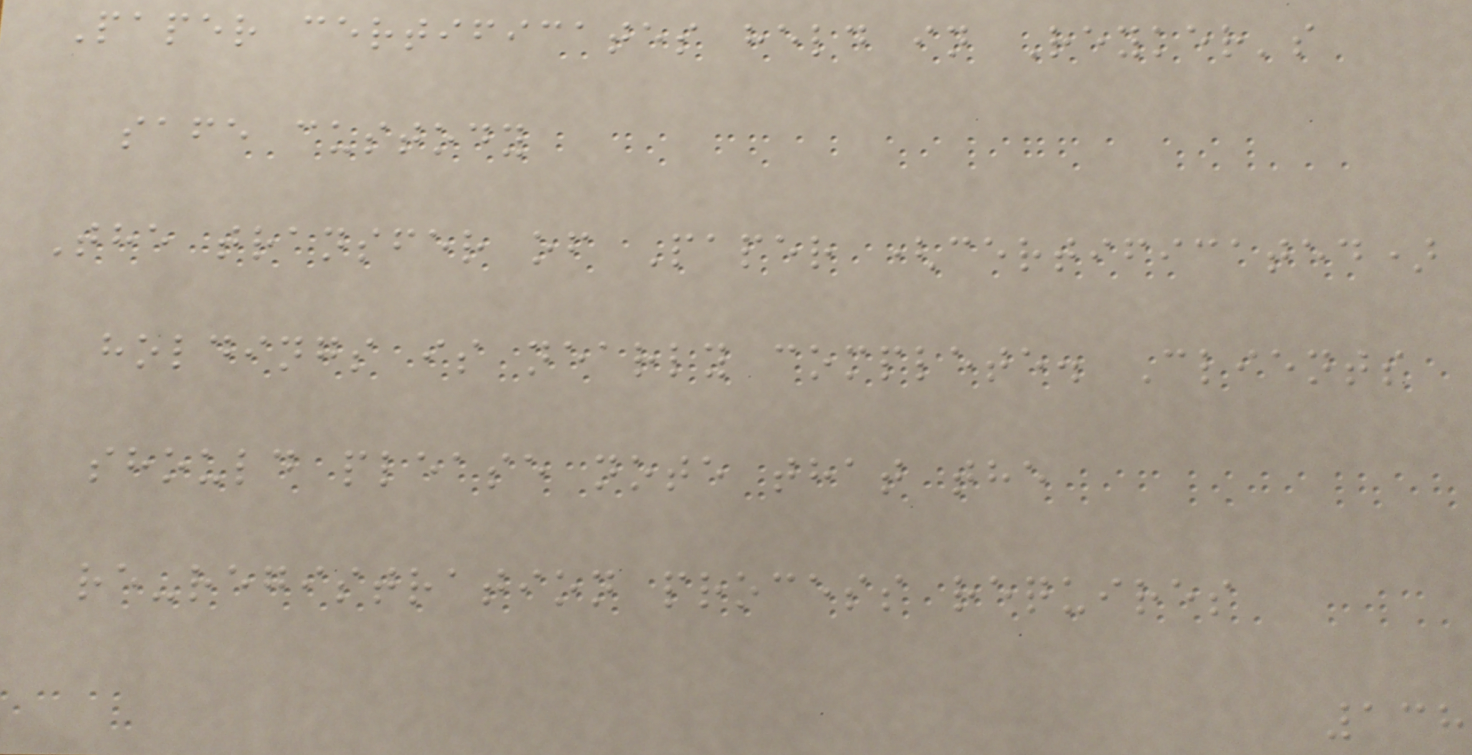Paper certificates held in Reyker's
safe custody
The transfer of Paper (certificated)
holdings is nearly complete. Clients
should please note that the
re-registration process requires
138
